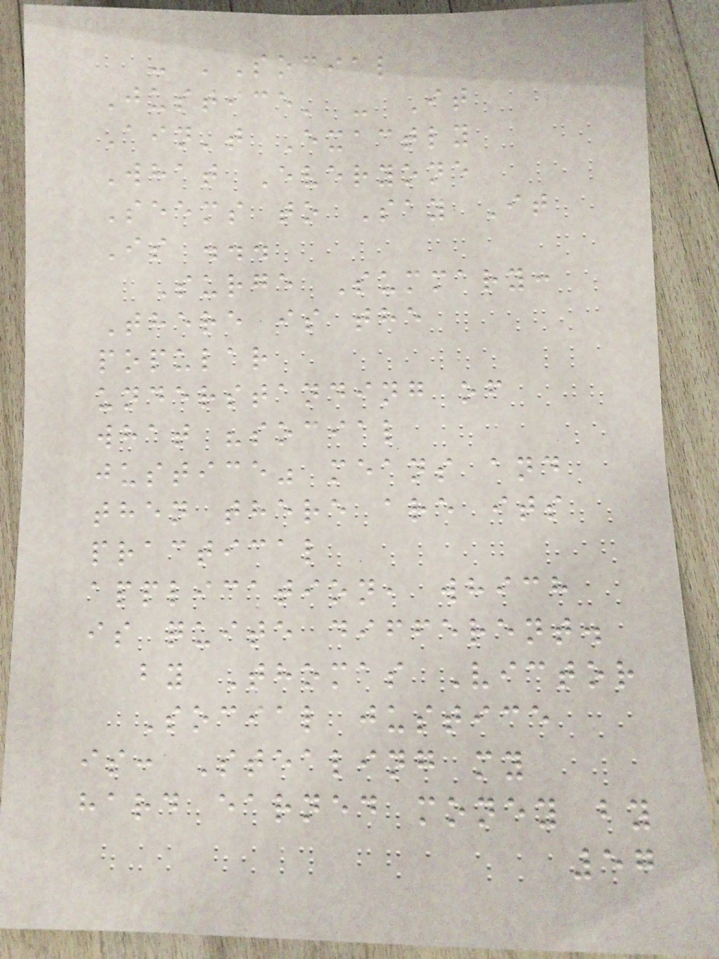- 'Social
Justice' - It
Ain't Exactly
What Everyone
Seems to Say It
Is ...
Surge Summary:
There is the
popular
understanding of
what "social
justice" means and
then there are its
practical
application, which
is quite different.
by Thomas Victor
Social justice
is: Stealing my
hard earned money by
57
